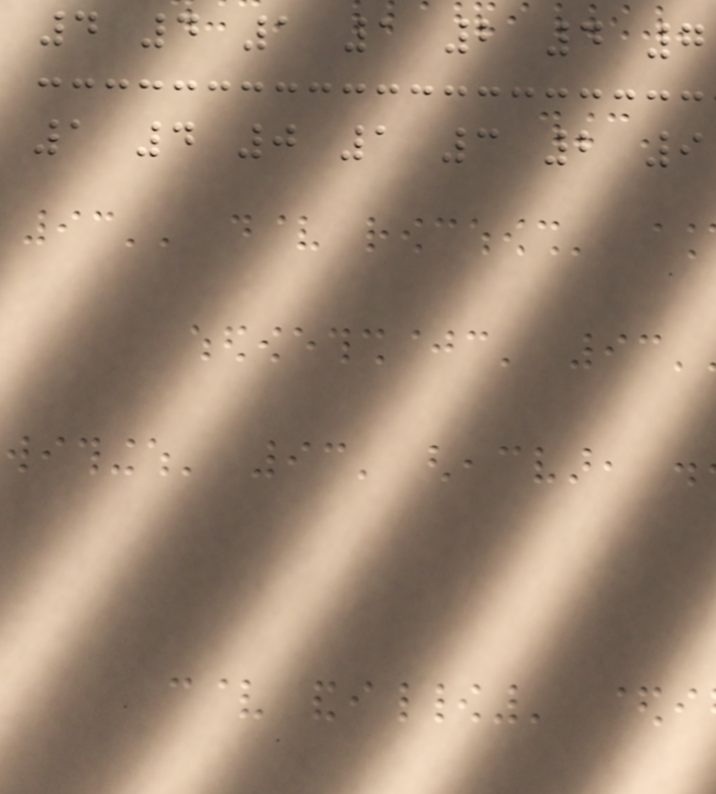4 4 1 1 2 4 7
1 4 0 1 3 2 9
